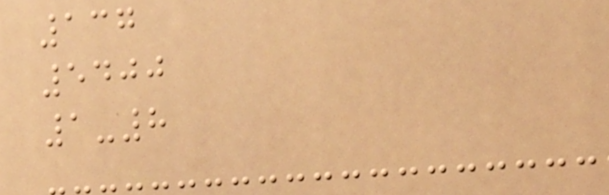137
5400
1-8
